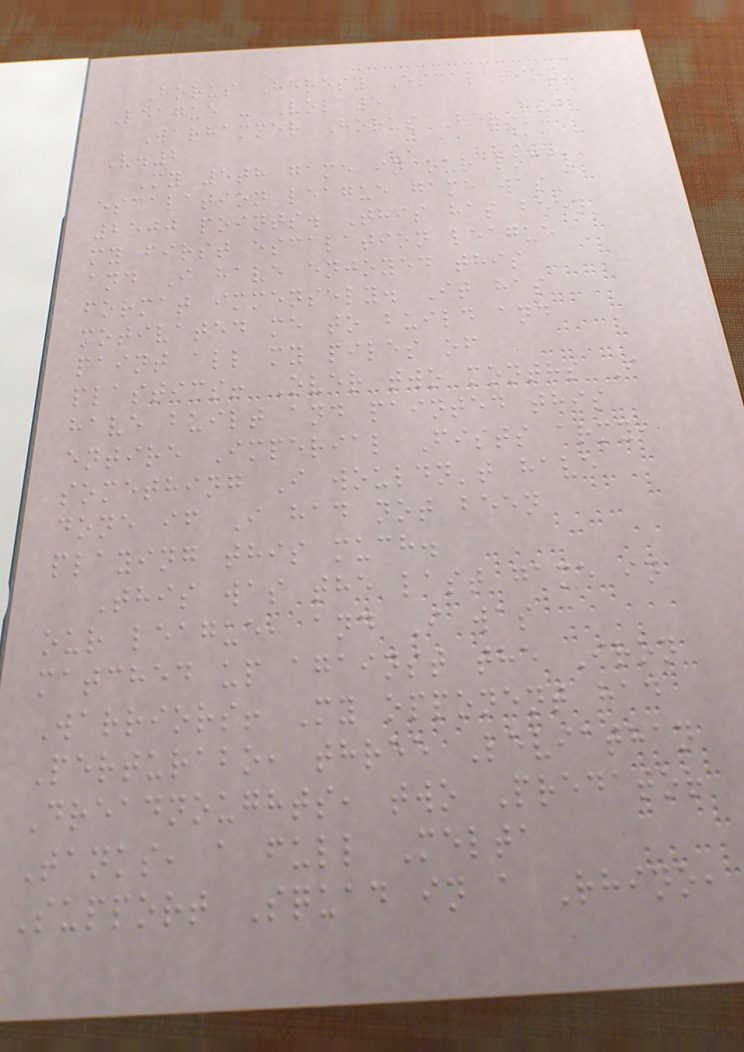Horus Heresy Escalation
League - Vol 5
Warhammer Horus Heresy
V.2
My 5th game in our local
escalation league game was
2500 points. This has been
my first escalation league
and I have enjoyed this
format immensely. It has
motivated me to build and
paint all my piles of
plastics! Over two months I
have built and painted this
entire Imperial Fists army,
something I wouldn't have
done if I had not been
playing this much.
This was the last game in
our league, and I was
matched up against the Iron
Warriors! My opponent had
Perturabo, three Leviathan
Dreadnoughts, two Predator
Tanks, a full Melta
Support Squad in a Rhino,
